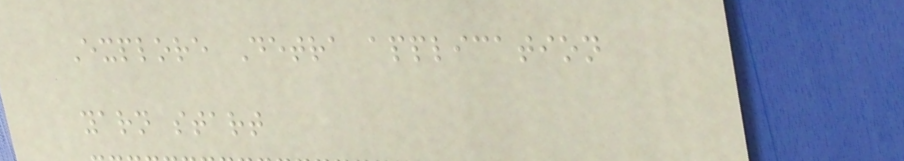Explore Detra application
yarn start
